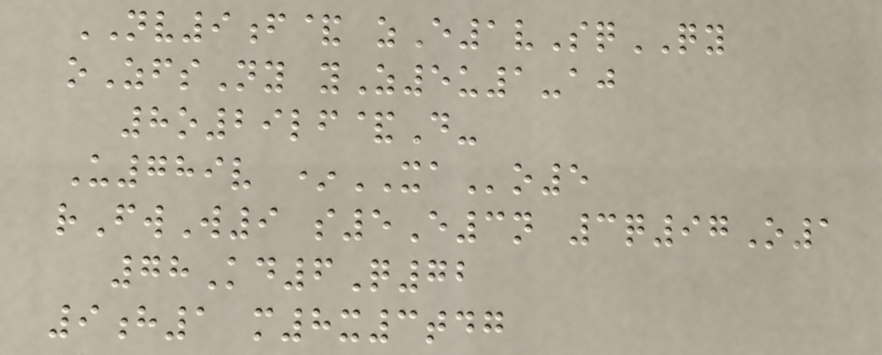NV9f& zE1vSqQY
oZfsNy yZ5u1-aj
8o29lf&D-
U789v *XAo5
rFwW9 s5E3n 3q97O1
78Kd6Q72
9h1 m8x3tdg
